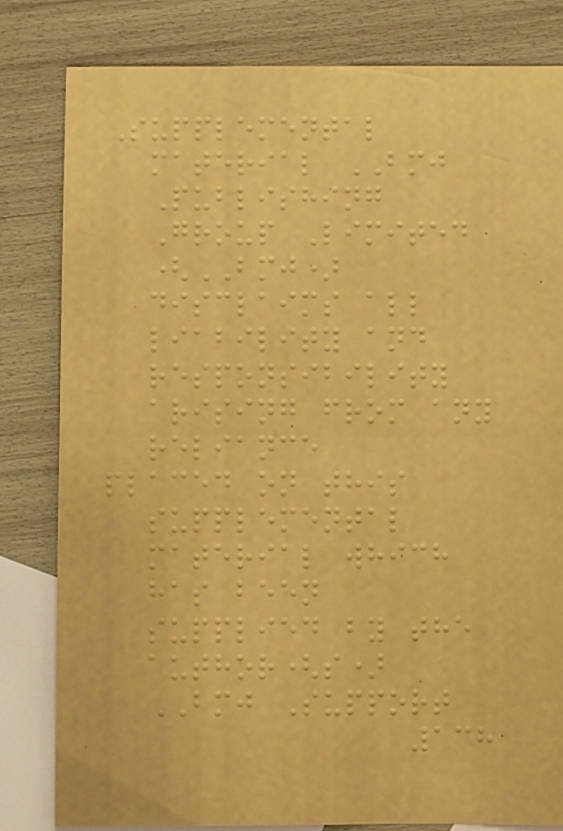Supplemental
material BMJ
Publishing
Group Limited
(BMJ)
disclaims all
liability and
responsibility
arising from any
reliance
placed on this
supplemental
material which
has been
supplied by the
author(s)
BMJ Support
138
